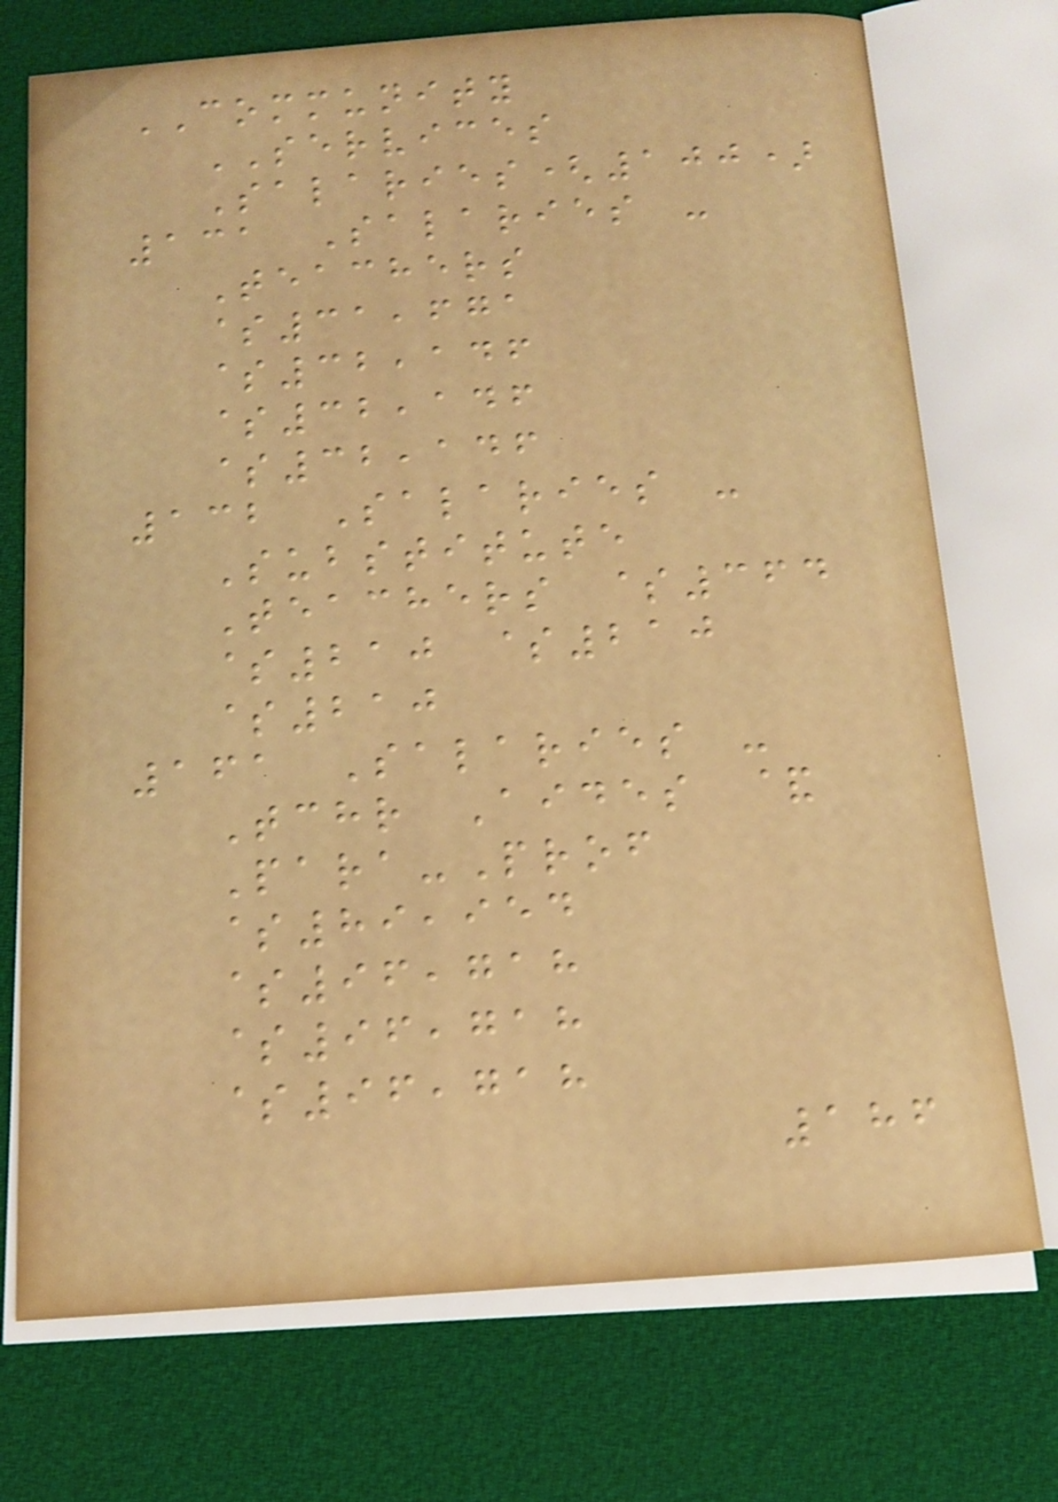COMMUNITY
SERVICES
Salaries(100)
131 Salaries -
Teachers
$31,671
$32,146
$32,146
$32,146
132 Salaries -
Substitute
Teachers $364
$210 $210
$210
161 Salaries -
Tchr Aides &
Para-Prof
$89,954
$96,718
$96,718
$96,718
186
